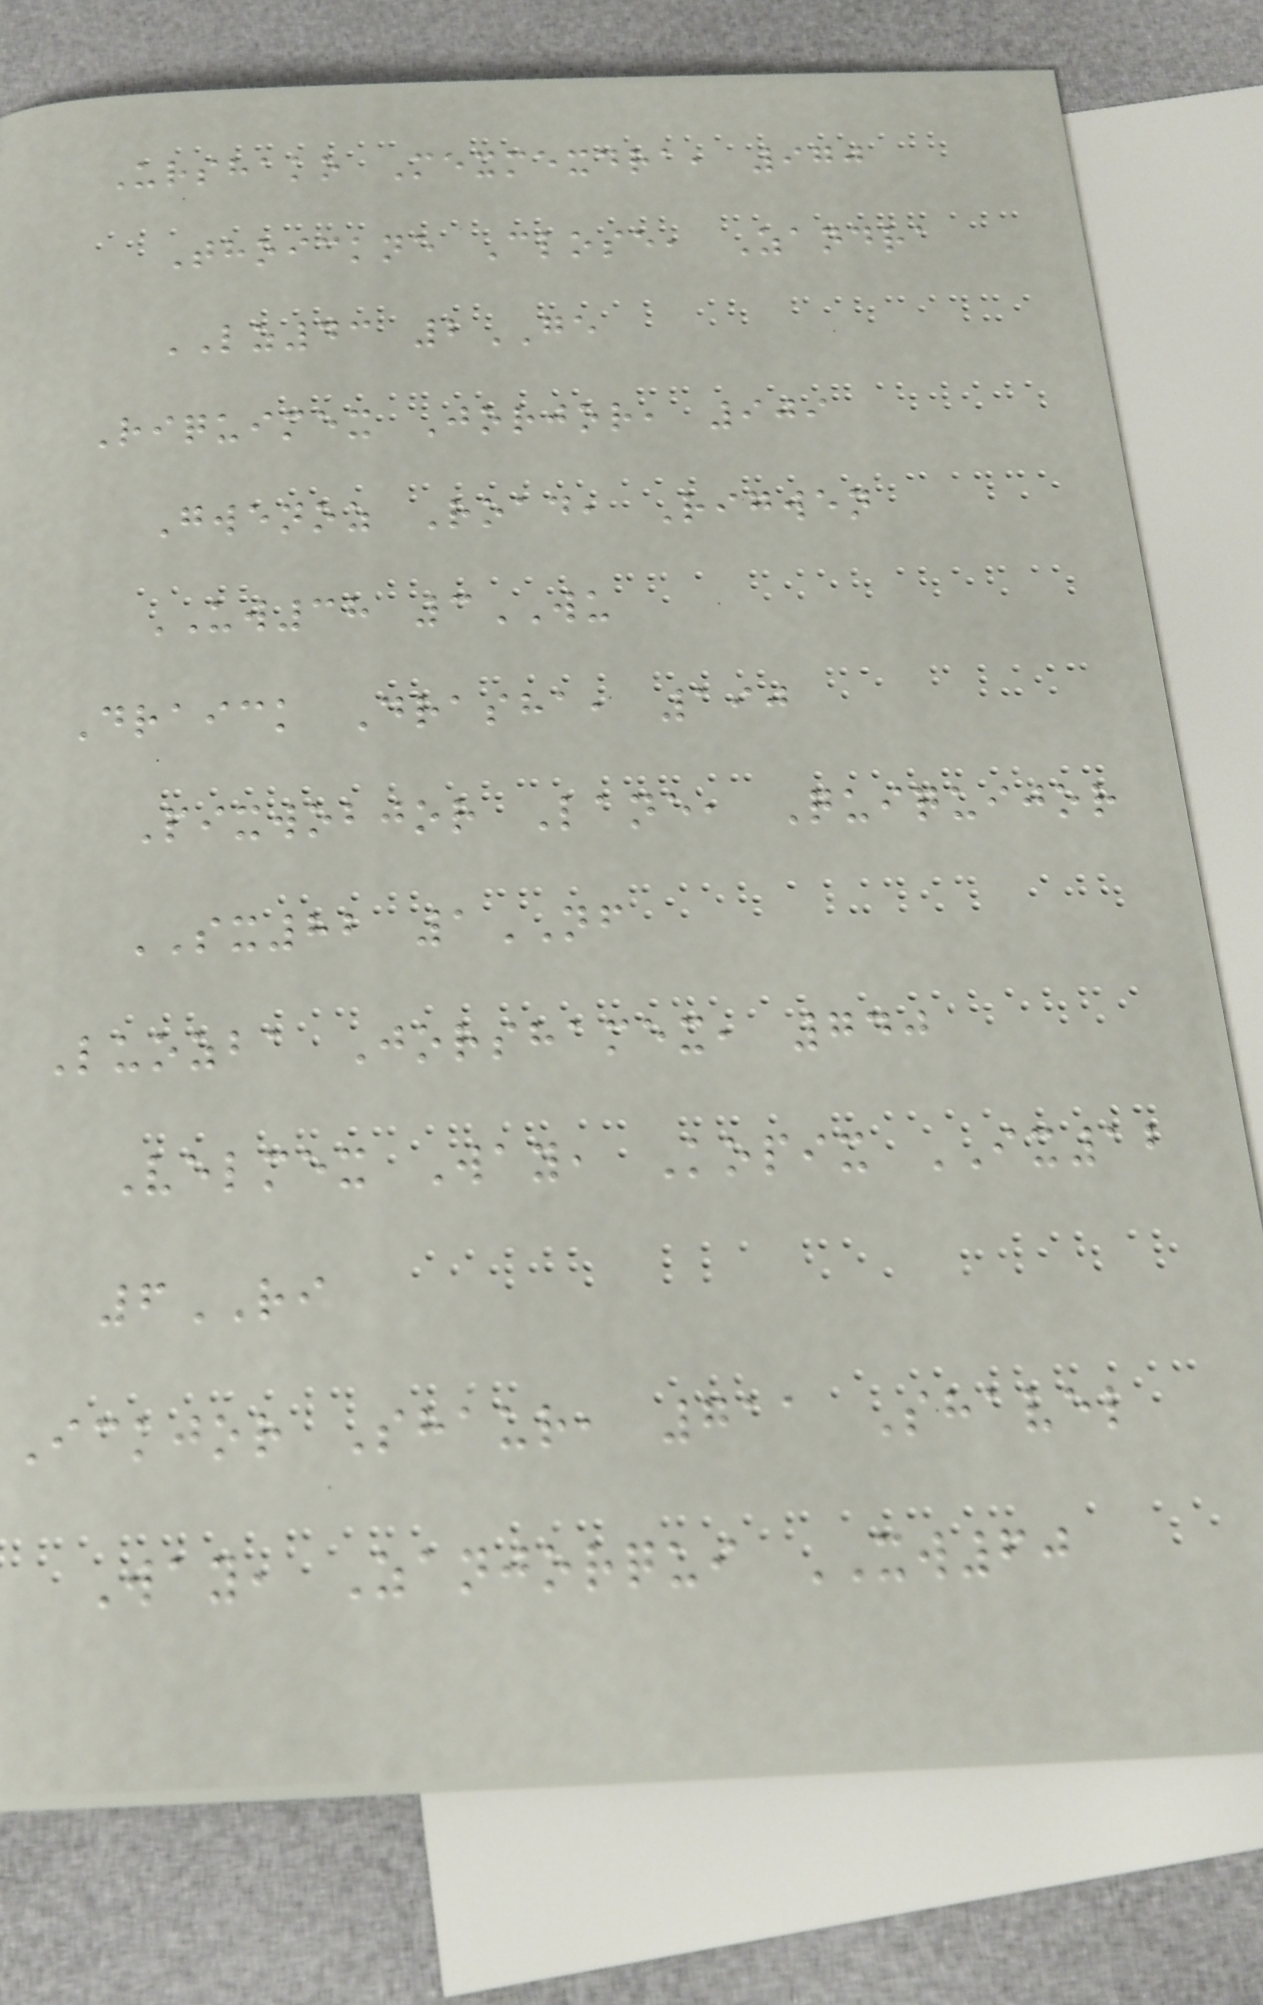Urshako Mexmexdra, 970
Thoickne Close, Zandra
LZ43 2GE
Riquimex Jorjor, 909
Gwenoz Road, Rigwen
UW38 3WU
Draick Drasha, 190
Pixwobjor Lane, Quiquijor
SX82 1NF
Luozba Jorshamex, 740
Velmex Way, Kopix IX12
6RI
Ickjor Shaur, 711 Shavel
Way, Zanjorqui XW60
